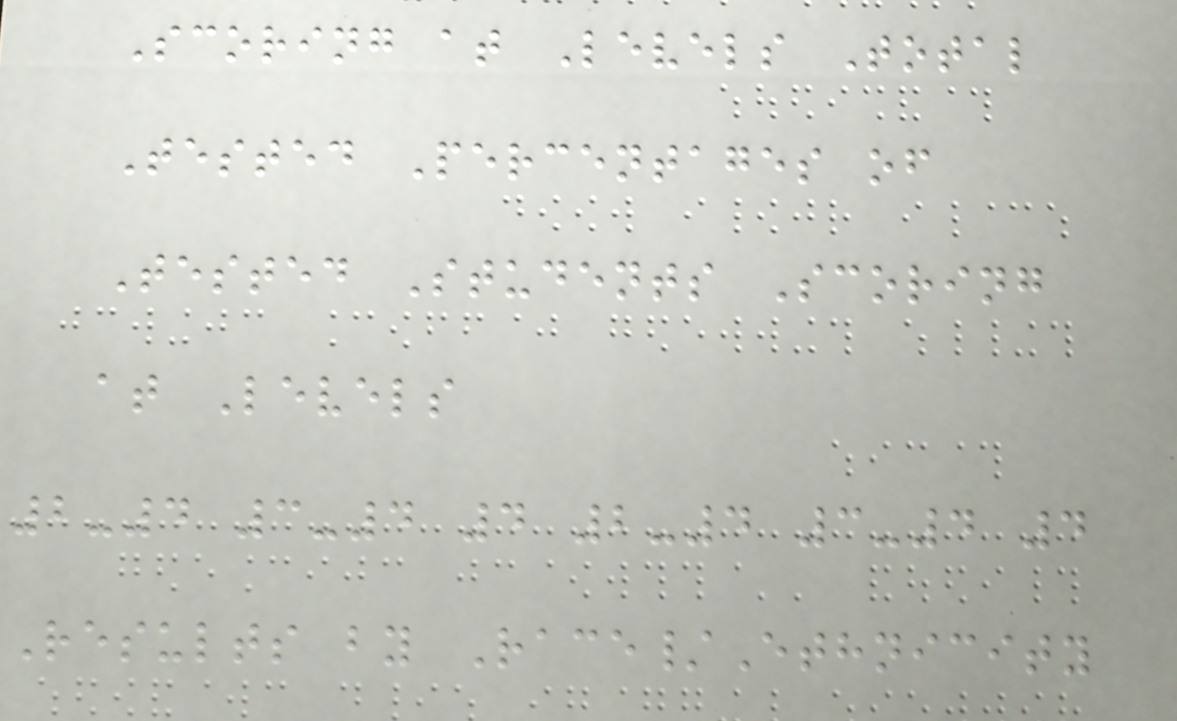Scoring at Levels Total
Tested Percentages of
Tested Students Scoring
at Levels
2-4 3-4 4 2-4 3-4 4
Results by Race/Ethnicity
